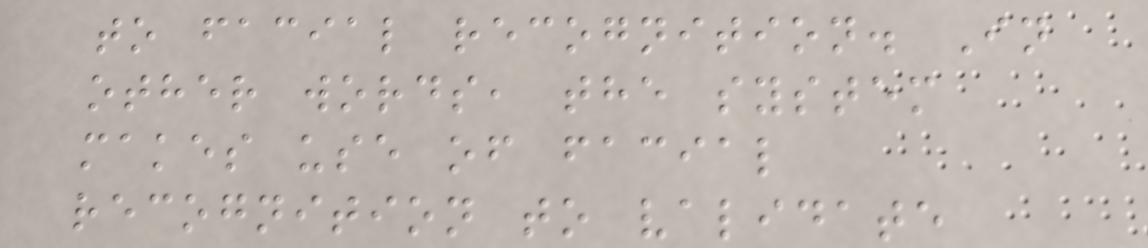to facial recognition. In
other words, the system
makes use of facial
recognition to validate
